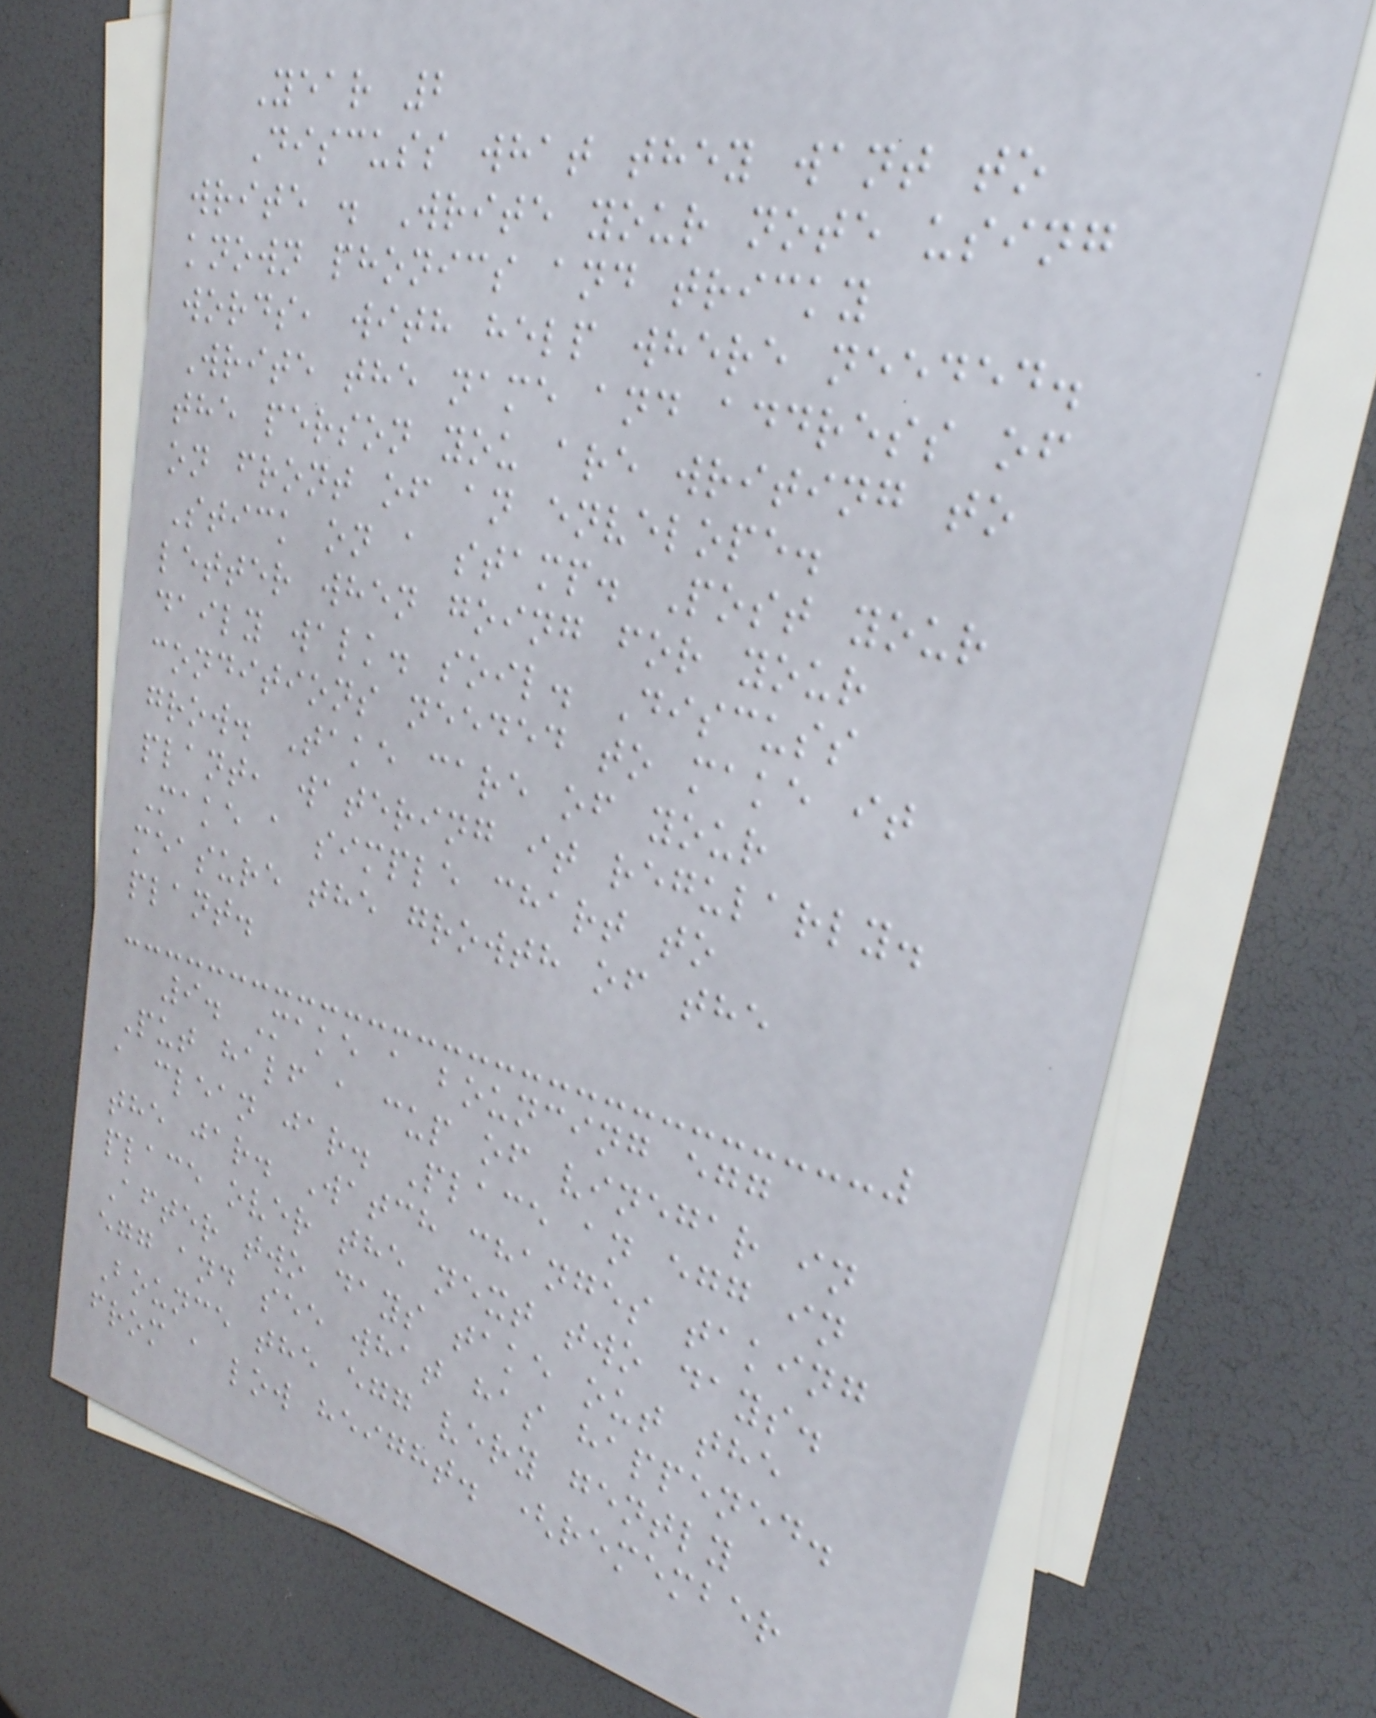Year 2
Discuss what they want to
write . Write your note using
known phonics and tricky
words, with help where needed.
Write the name and address of
the person you are writing to
on front of an envelope.
Stick on a stamp. Post your
letter when going for your
daily walk. soil. Discuss
conditions needed to make it
grow. Take care of your
plant, watering it regularly.
Make a simple chart to
measure the growth of the
plant.
9. Make a bouncing egg
Put half a cup of vinegar in
a clean jar. Place an egg in
the jar. Watch changes taking
place over the next two days.
After two days take out the
egg and see what has happened.
Bounce the egg very gently
from a low height. (remember
